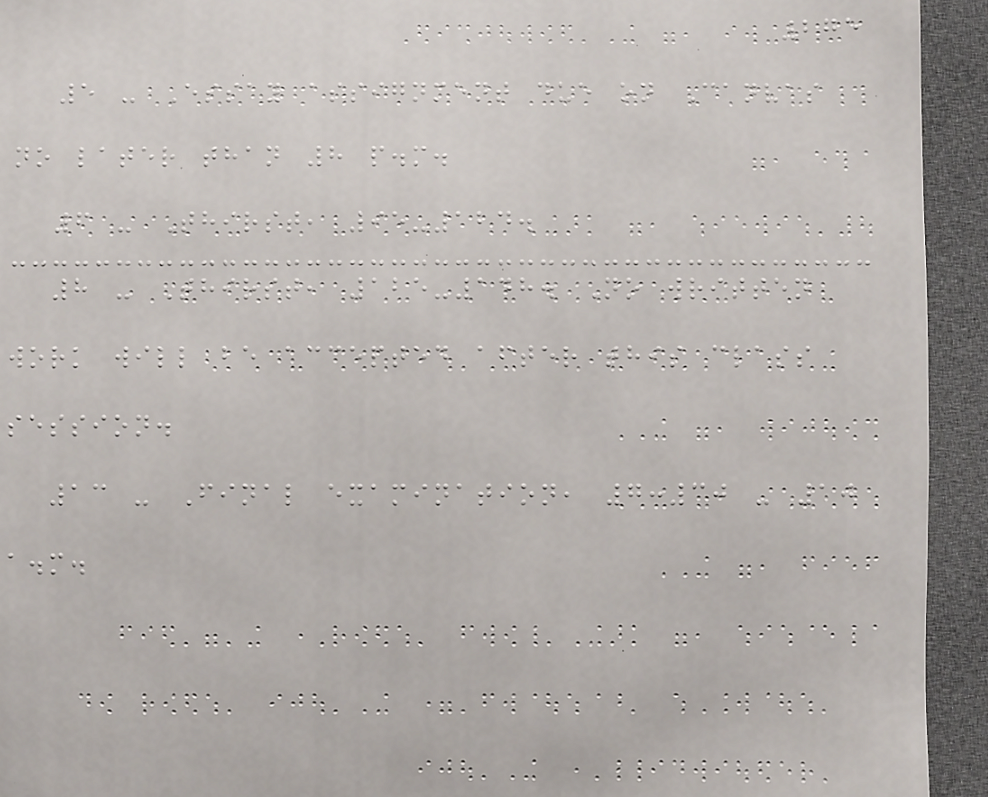275
5 - Essay assignment due on Canvas
no later than 8 p.m.
6 - Thirst, 95-124.
8 - Thirst, 125-148. No written
work will be accepted after this class
session.
13 - Final examination, 7:30 - 10
a.m.
